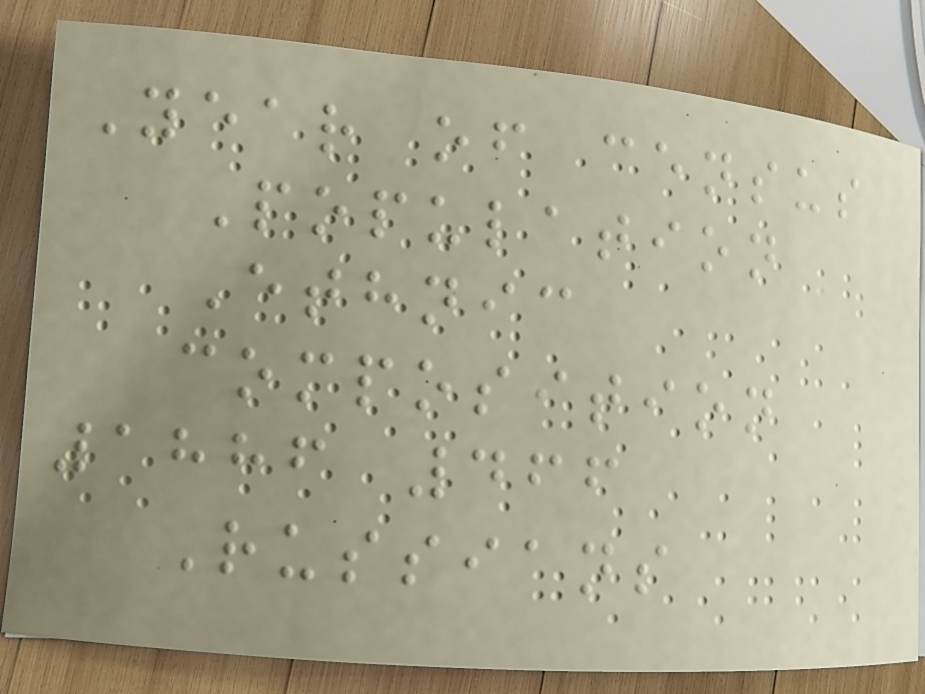Year of census
Population
Ethnic
composition
1886 466
Russians
